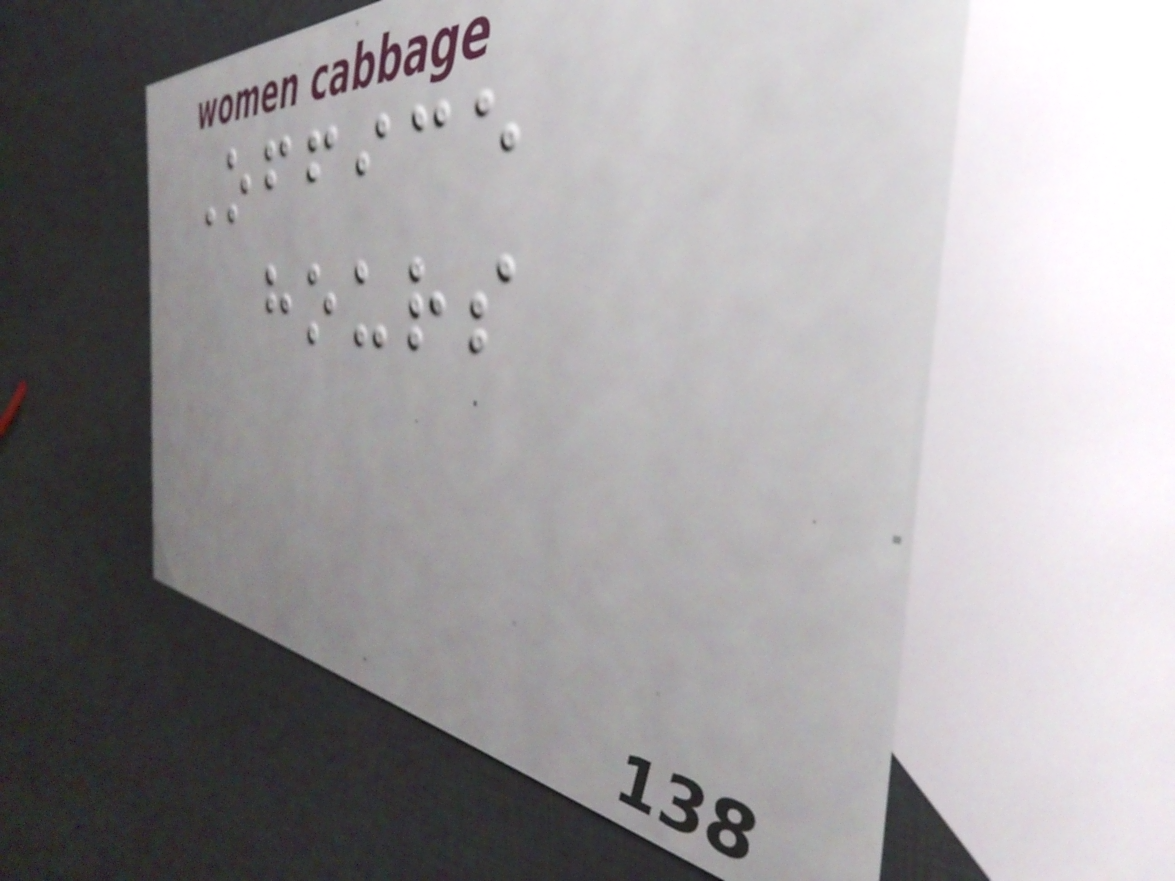Office
hours
